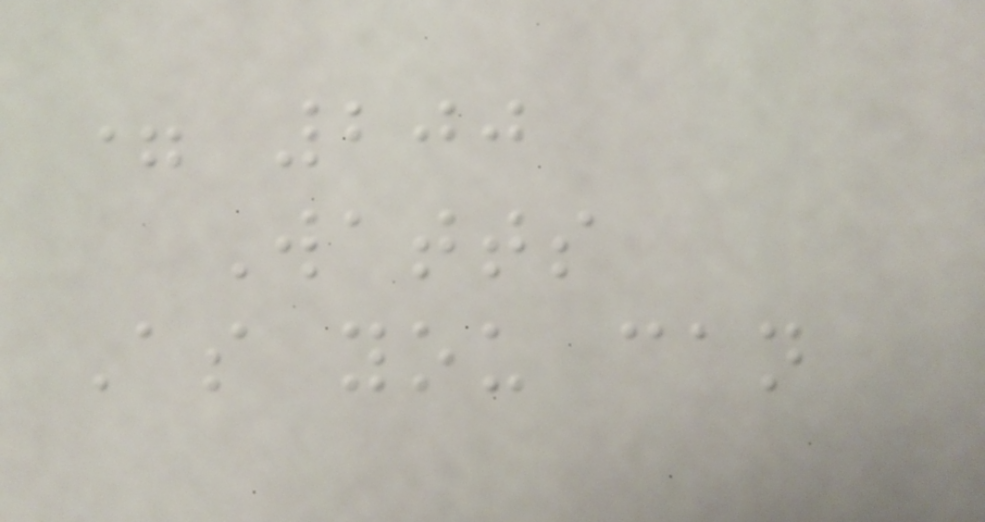= 200
Watts
As you can
